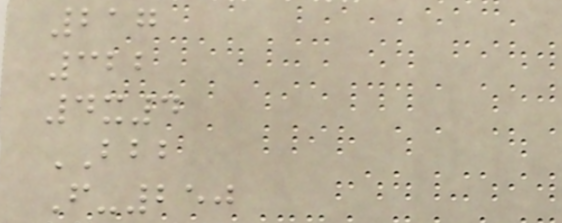217
322
4x4
BBB
F-250
